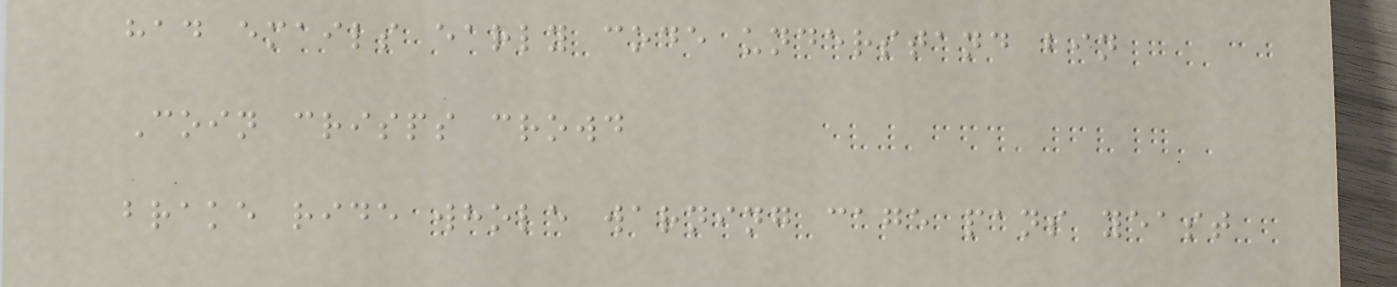had emails early code understand bin
Coin crisps crowd
brake ride whole warning cage pans yeast
